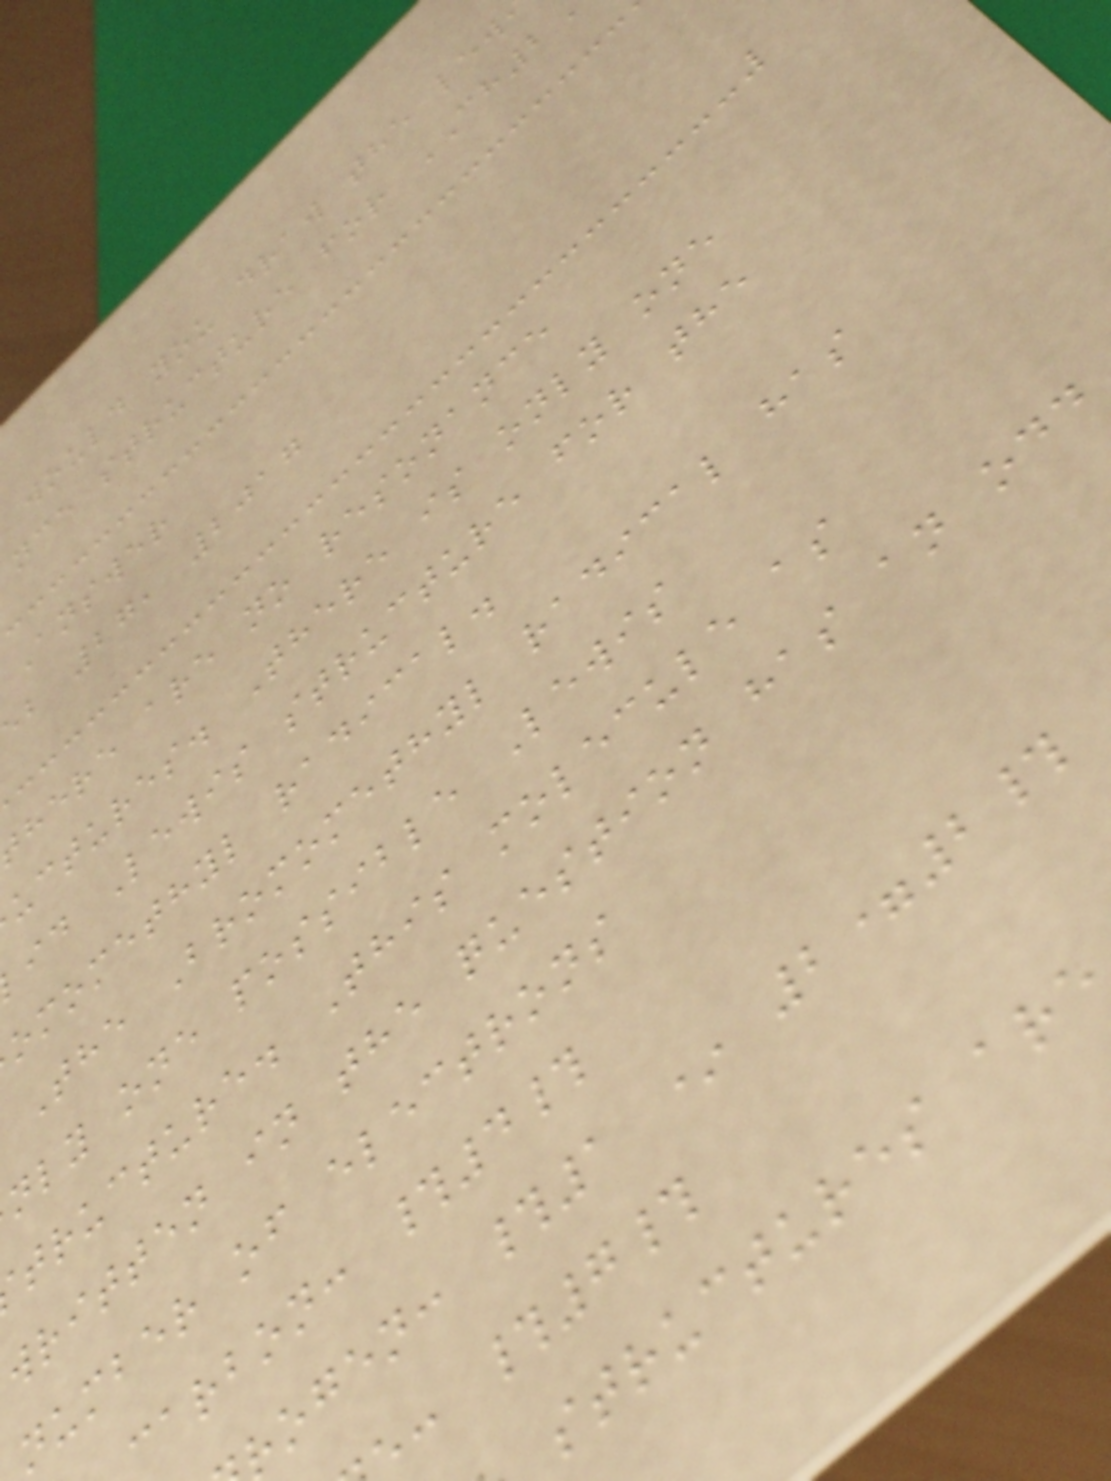would you draw the lew
nce structure for CH2
Answer
b 27, 2017
here are no resonance
uctures. There is only one
id Lewis structure for the
omomethyl radical.
The Bromomethyl radical has
nly one possible Lewis
tructure. This molecule as
written in the question has an odd
number of electrons
carbon: #4#
ogen: #1 * 2=2#
: #7#
structures are
